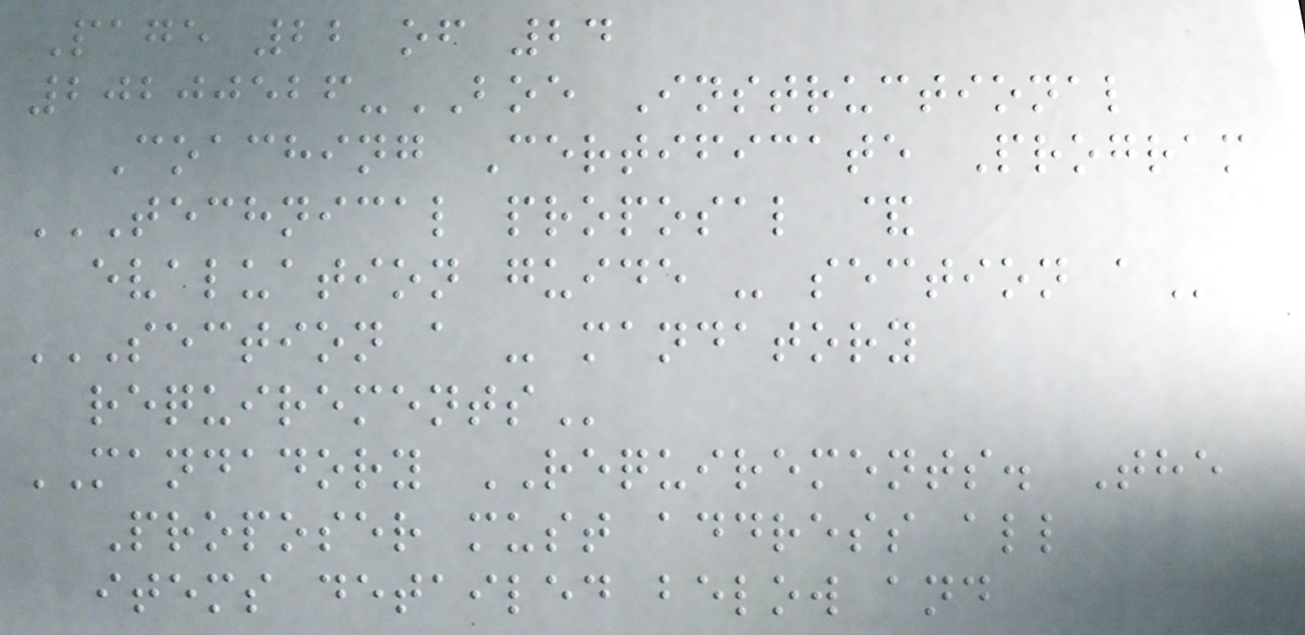Page 22 of 24
20200526-BOE Instructional
Coaching Certificate Program
TECHNICAL PROPOSAL &
EVALUATION GUIDE - SECTION A
SECTION A - MANDATORY
REQUIREMENTS
MANDADORY REQUIREMENTS. The
Proposer must address all
items detailed below and
